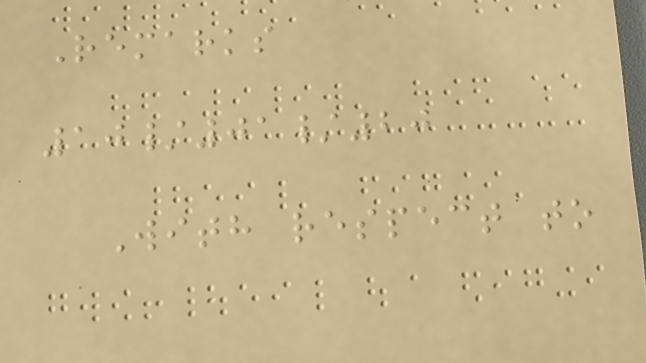Remarks
10/01/20
With respect to
